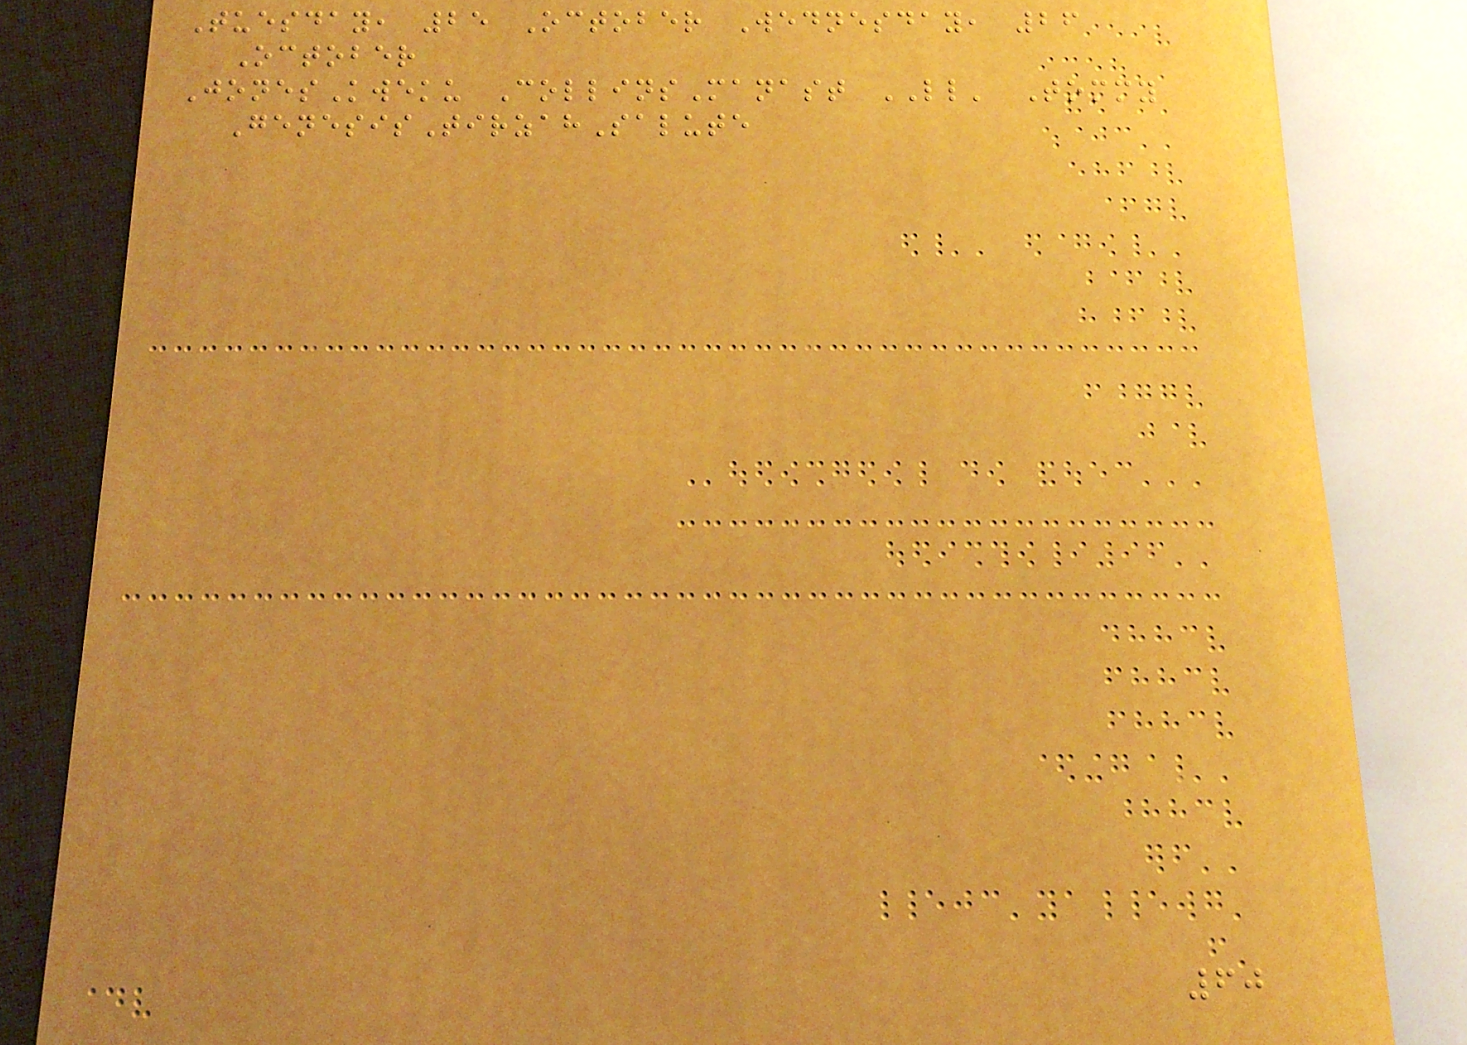Tuesday, 25 October Wednesday, 26
October
JonesKweku CollinsManast LL' Tommy
GenesisTirzahSalute
60
